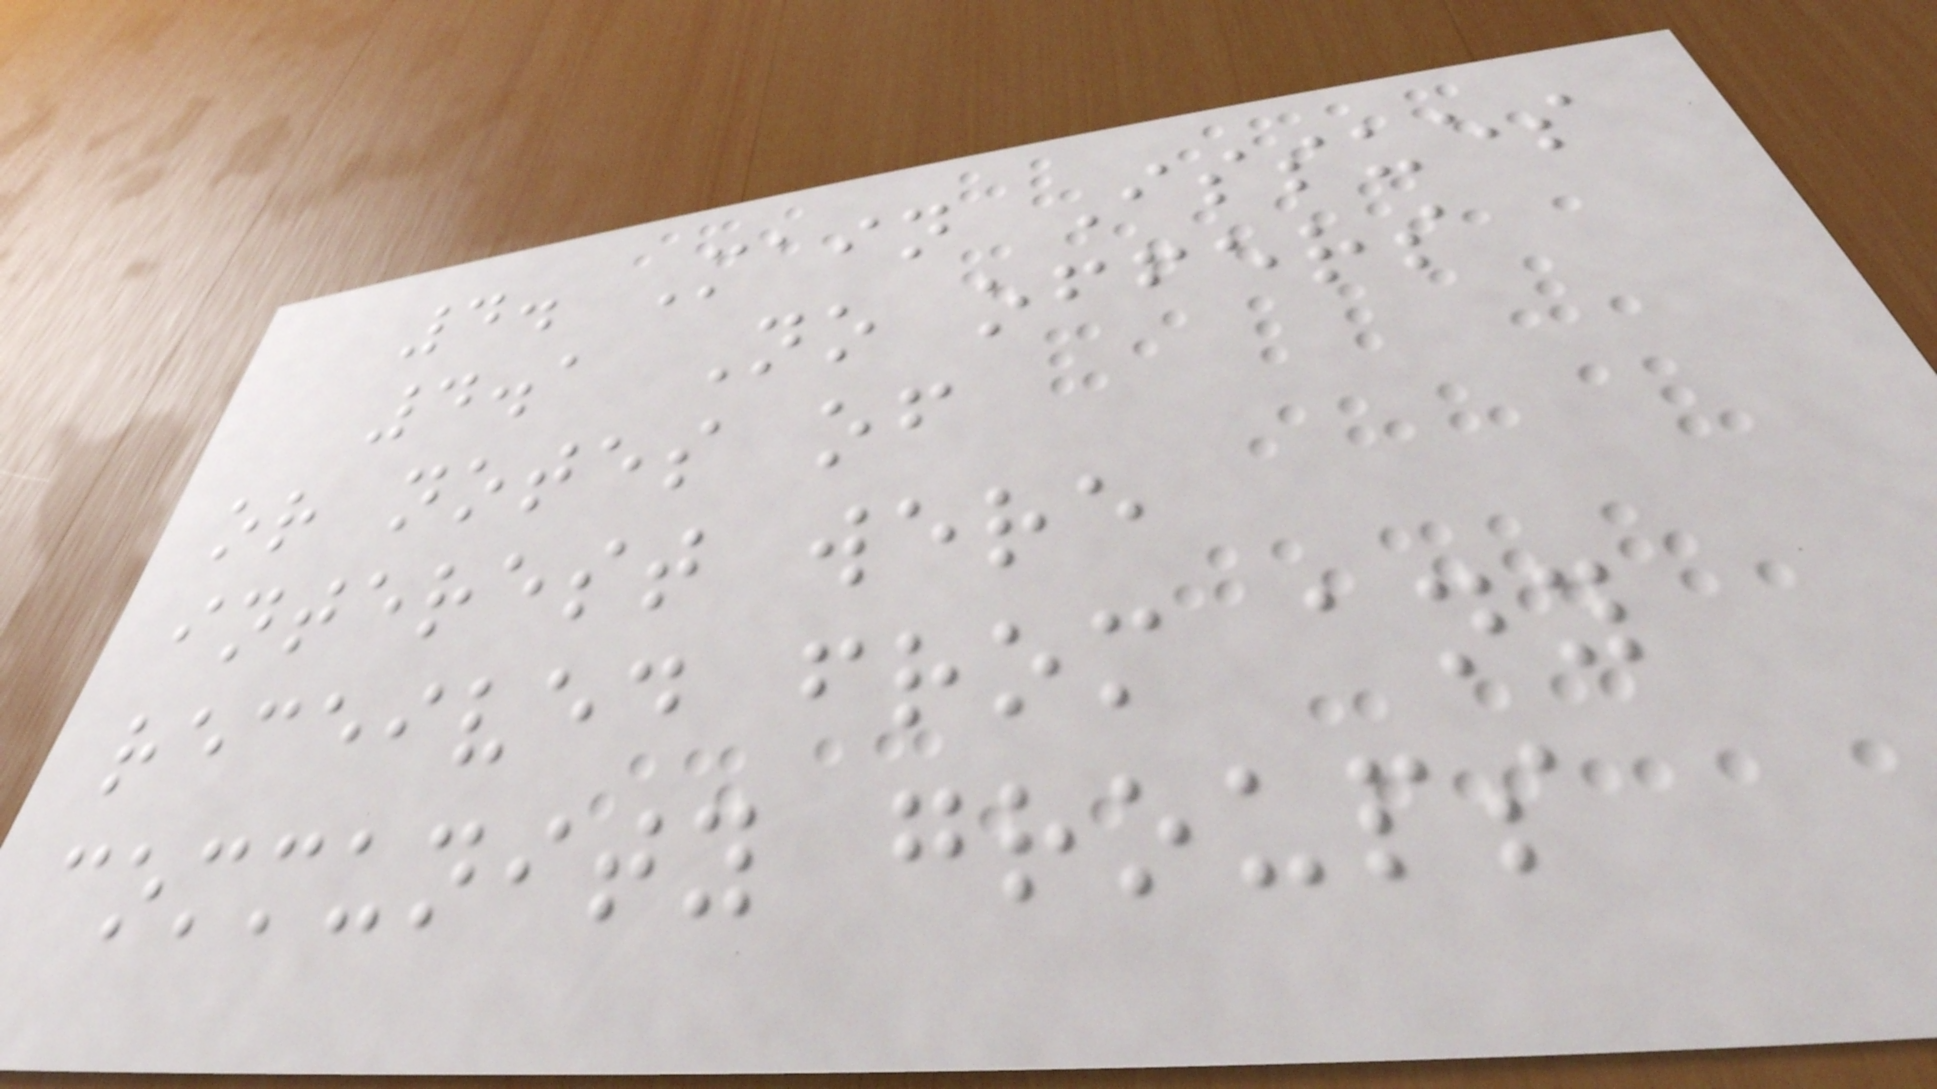4. Main Issues
4.1 No offers
or notes of
interest were
received from any
community groups
